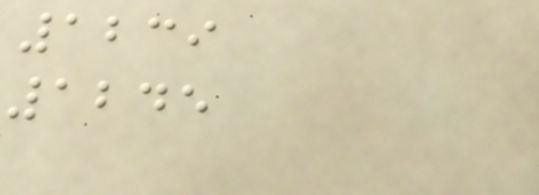1239
1245
